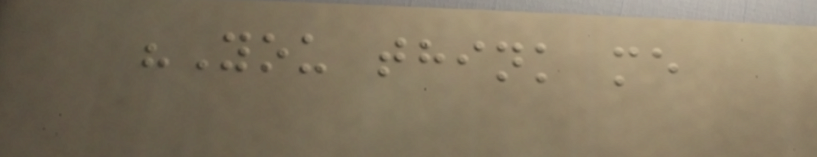"You think me
